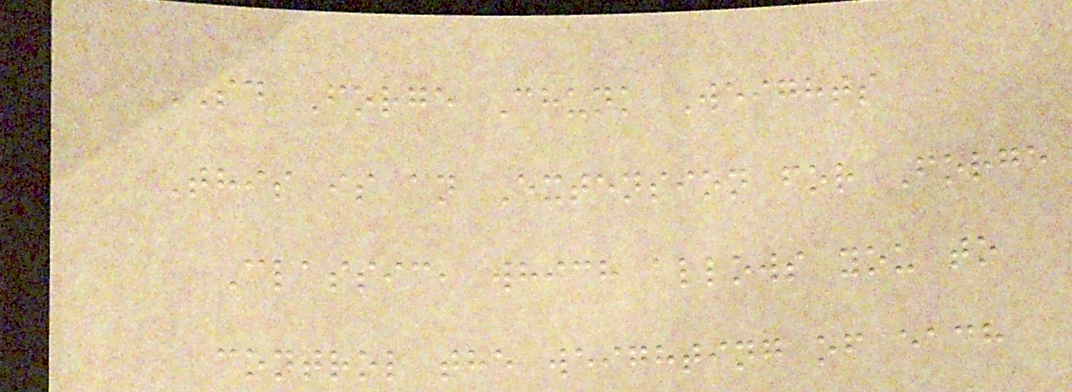SD Forge Chunk Weights
This is an Extension for Forge
Classic, which allows you to
control the weighting of each
